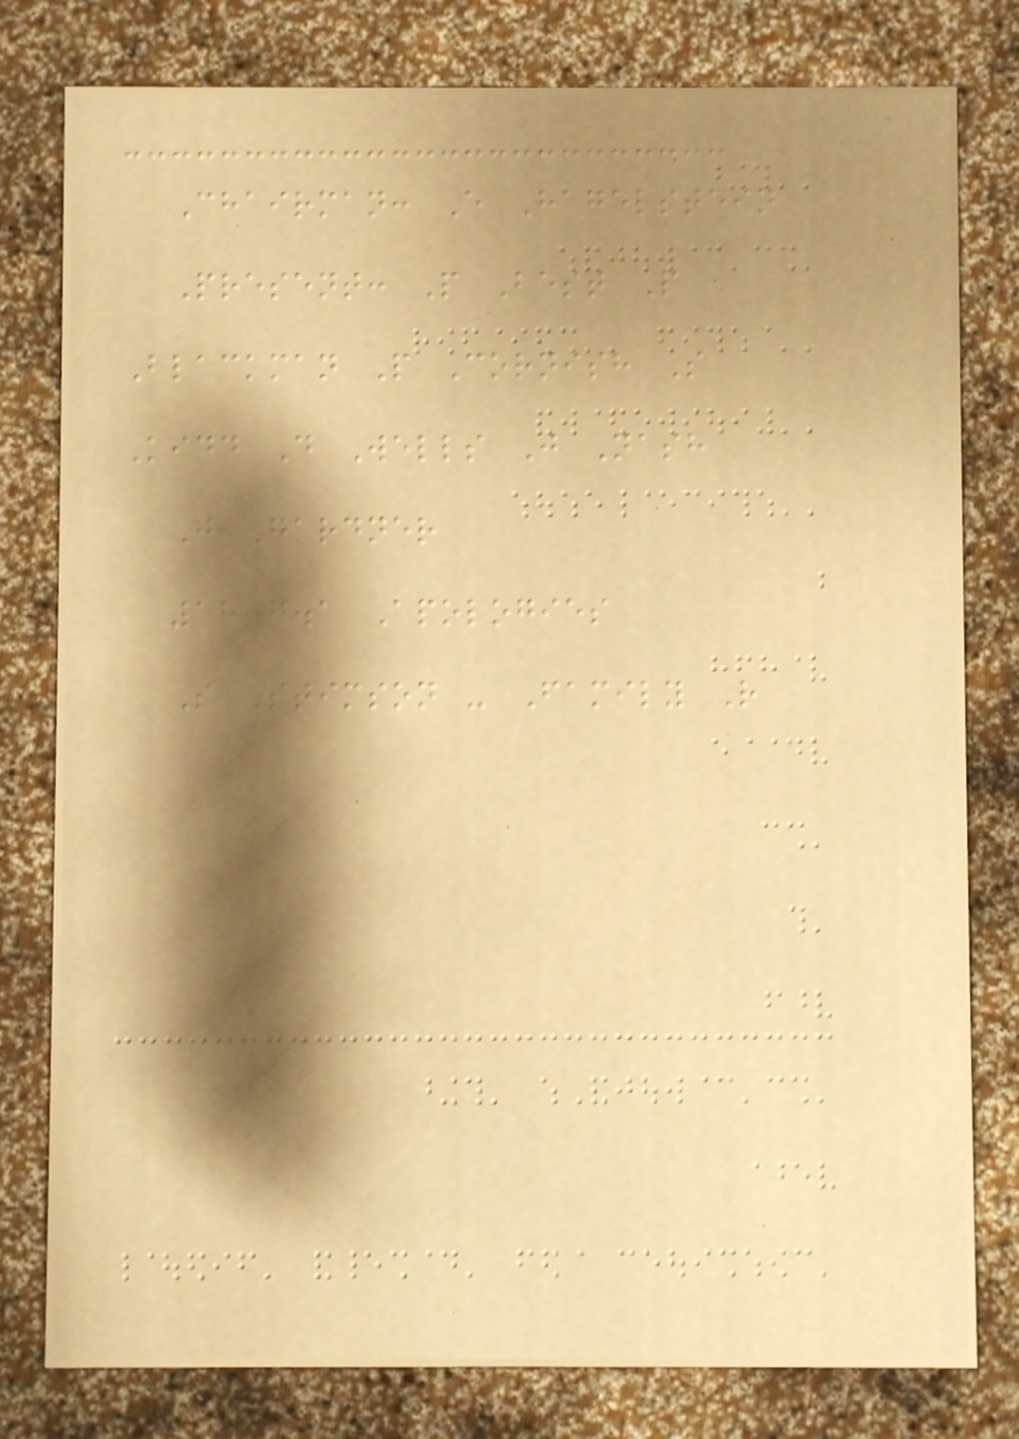Chairman: E Hagelstein
Present: P Best P
Blackman P Cornish S
Kidd D Wells J Nash
J Gardner
18.7.1 Apologies
S Stimson - Family R
